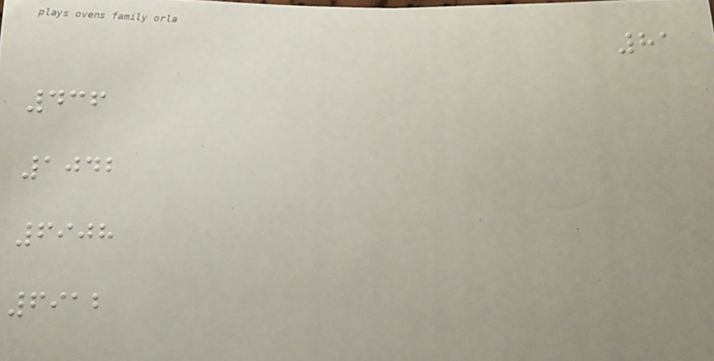81
436
1042
6908
6912
